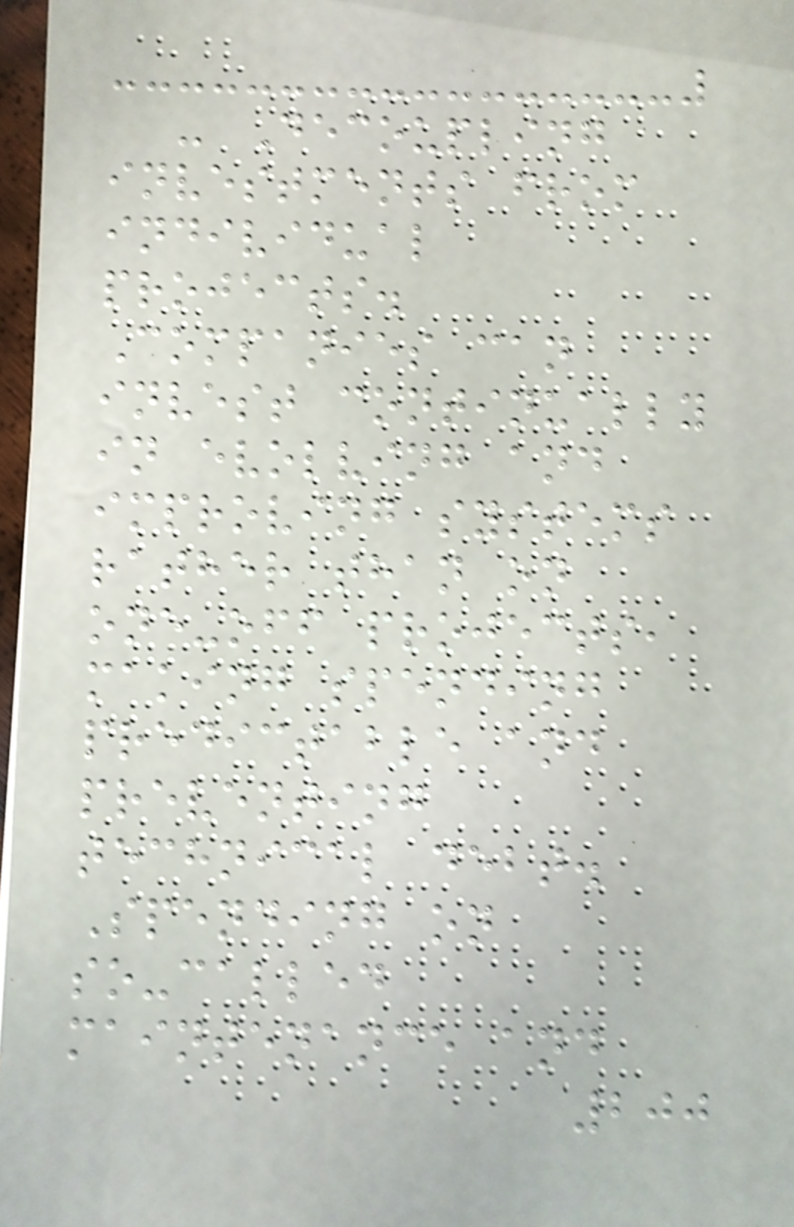- Decoupling
investments from
individual
projects.
Companies can
invest continually
in evolving and
improving systems
rather than on
one-off projects,
making spending
predictable and
preventing
technical debt.
Spending on
so-called
maintenance and
200
